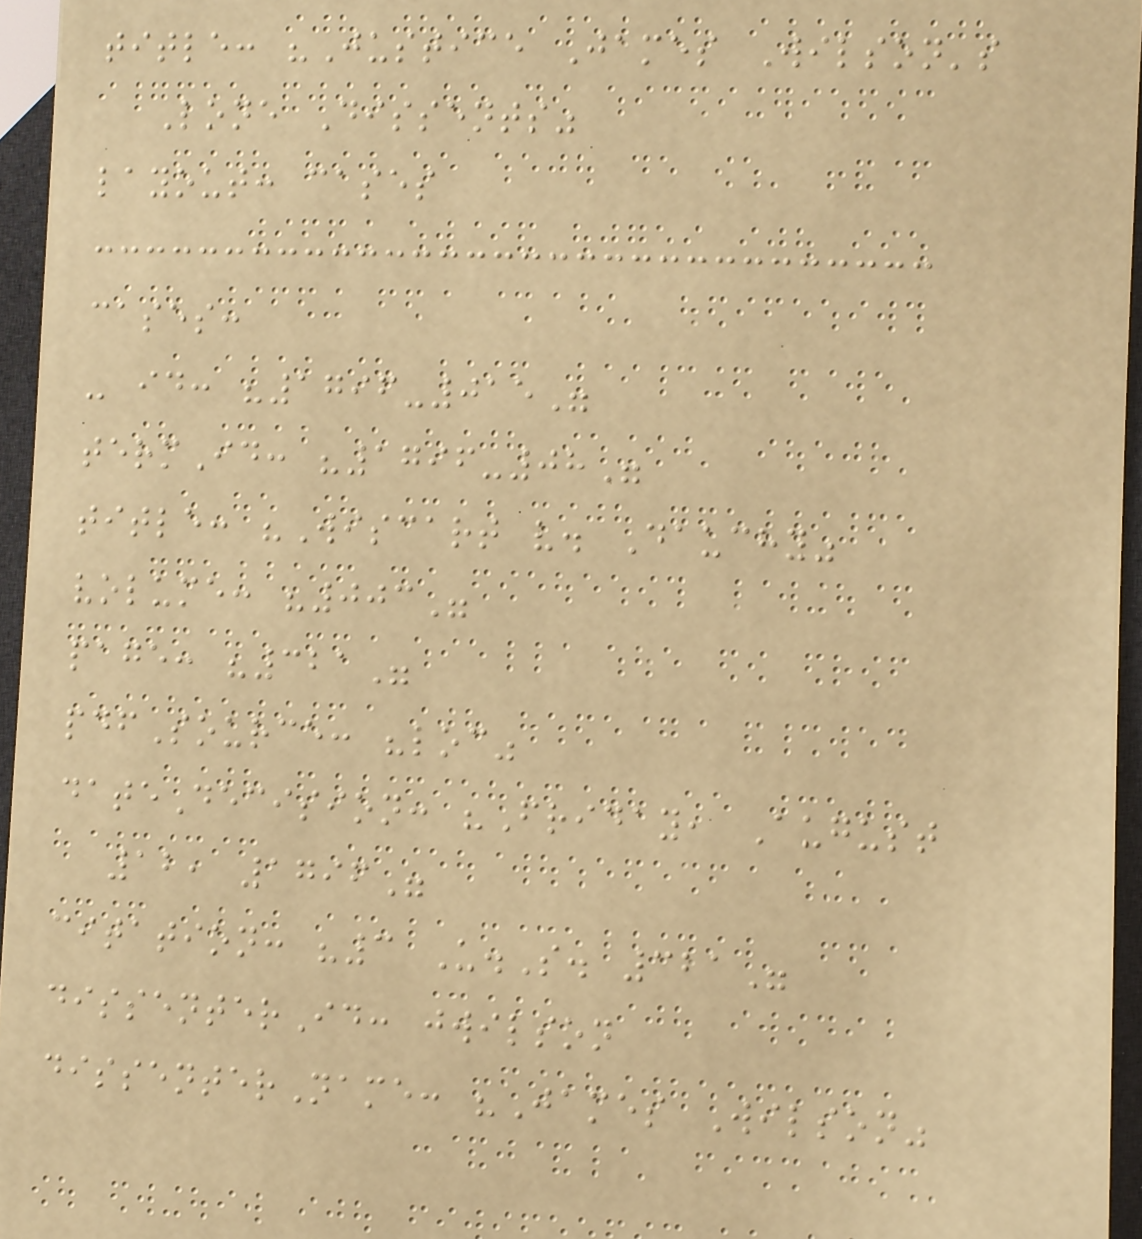title: "Justice James Wilson's
Lone Dissents"
layout: cases
cases:
- id: "1796-015"
termId: "1796-08"
title: "Wiscart v. Dauchy"
volume: "003"
page: "321"
pdfSource: "loc"
dateDecision: "Friday, August
12, 1796"
citation: "3 U.S. 321"
dissenterId: jwilson
dissenterName: "James Wilson"
